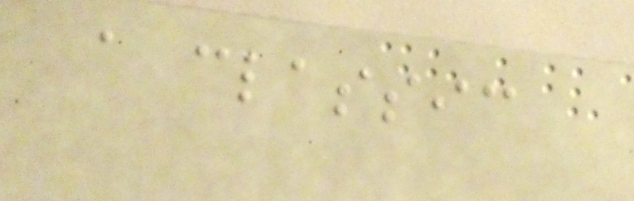a classic
